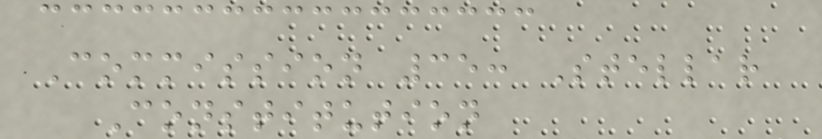Commission 35: Stellar
Constitution
